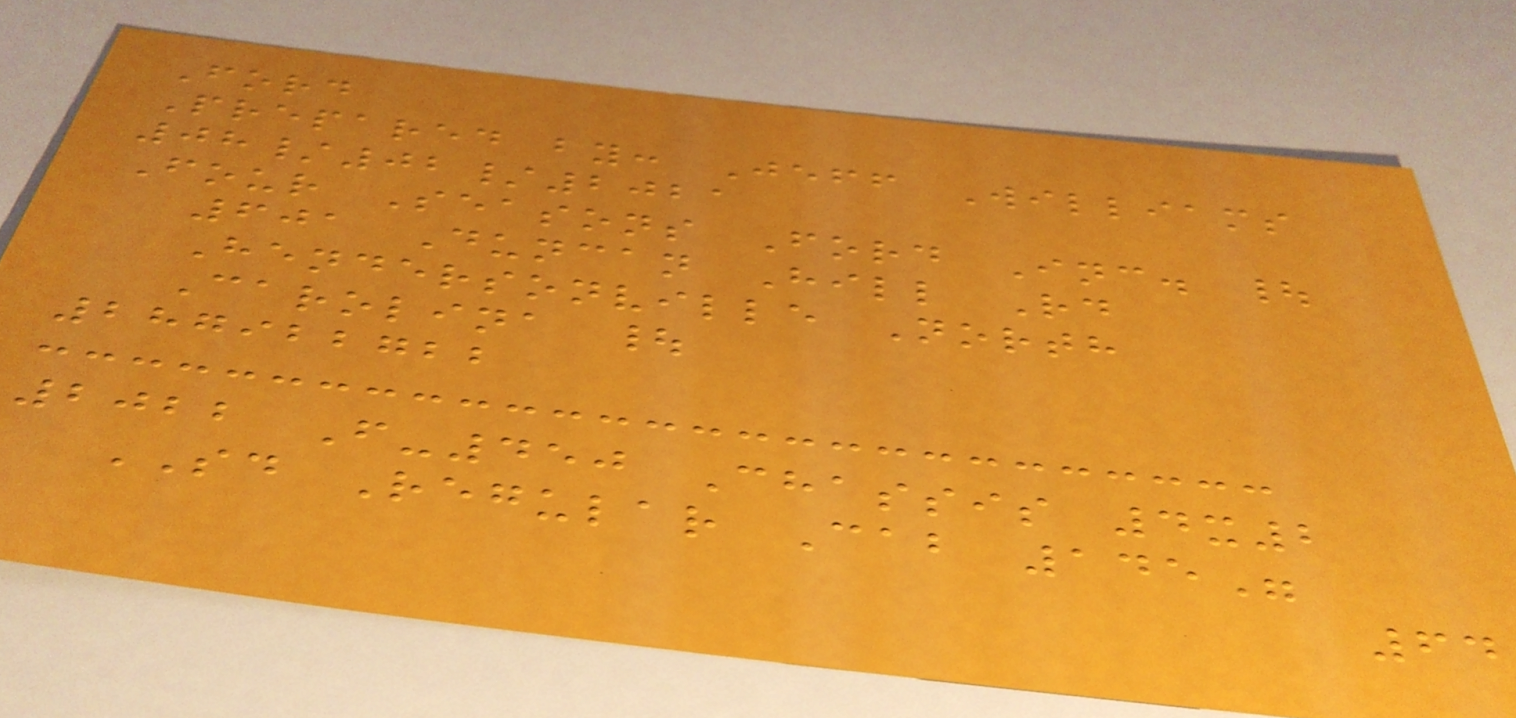Ford
Prepared by: Jeff Williams
08/02/2021
Four Seasons Ford Inc. |
601 Duncan Hill Rd
Hendersonville North
Carolina |
287922722
2022 F-450 Chassis 4x2
SD Regular Cab 145"
64
